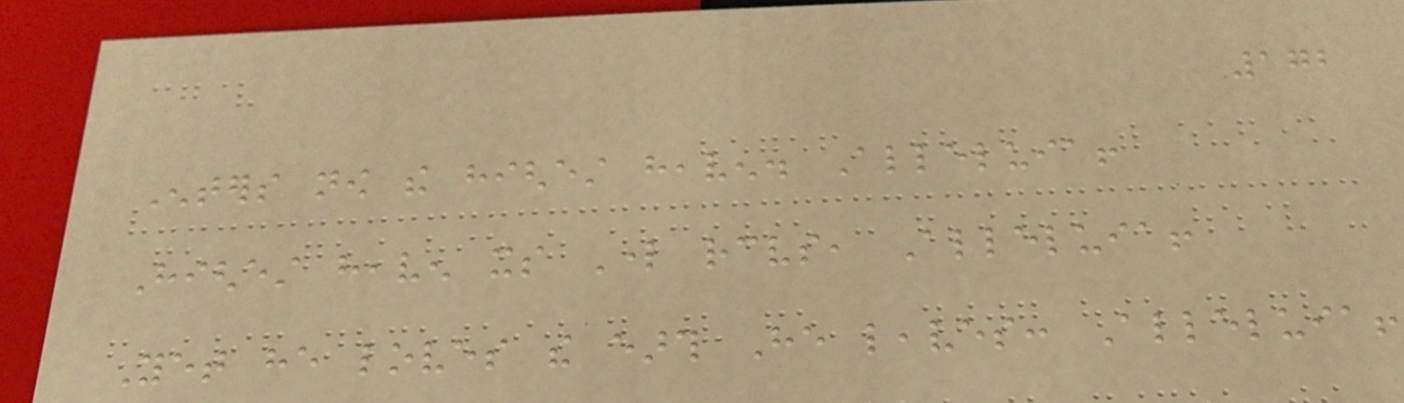172
Enters now the highest heaven. Alleluia!
Highest heaven its Lord receives, Alleluia!
Yet he loves the earth He leaves: Alleluia!
